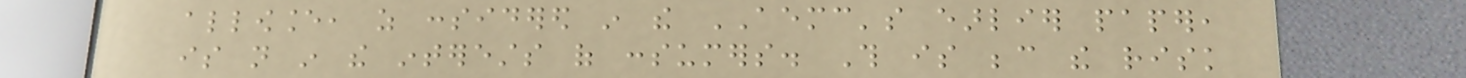allowance, as considered in the AEMC's earlier paper,
is not in the interests of consumers. This is because the risk
